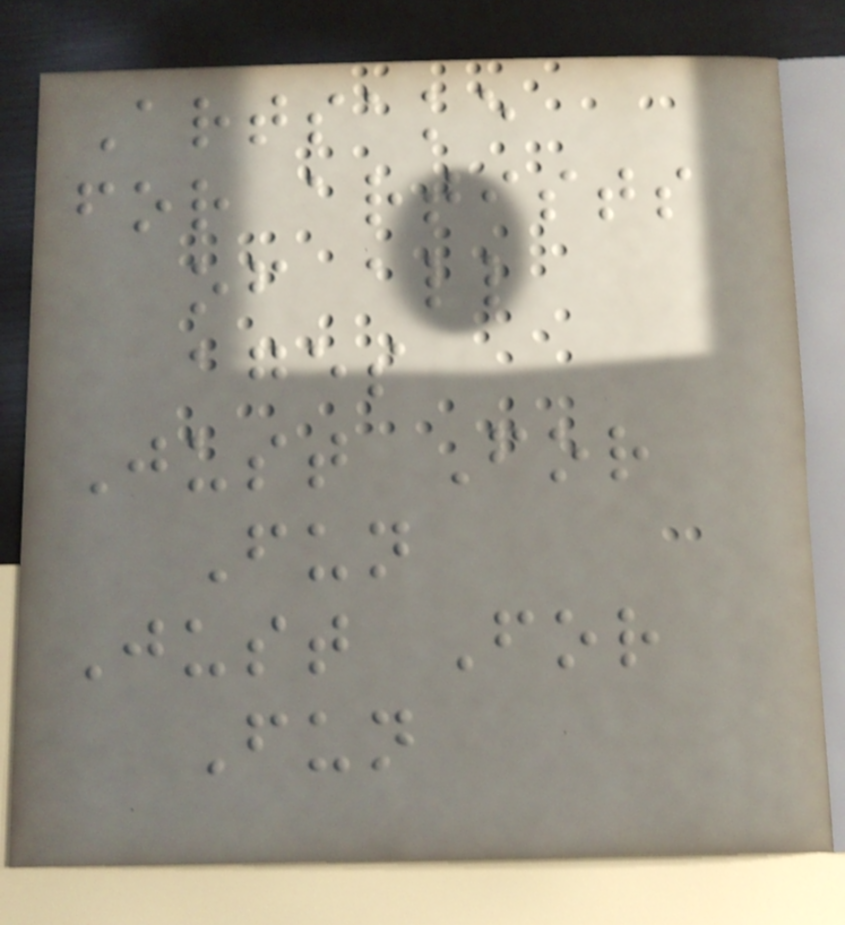Artsake
for artists
of all
ages
Just For
Fun
Just For
Fun
